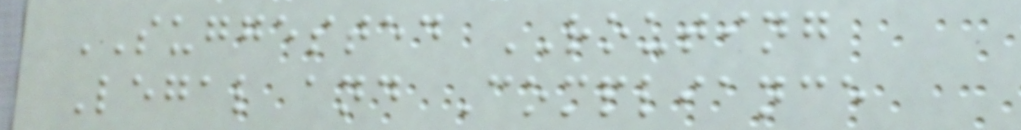SUGGESTED ROUTING
Legal and Compliance
